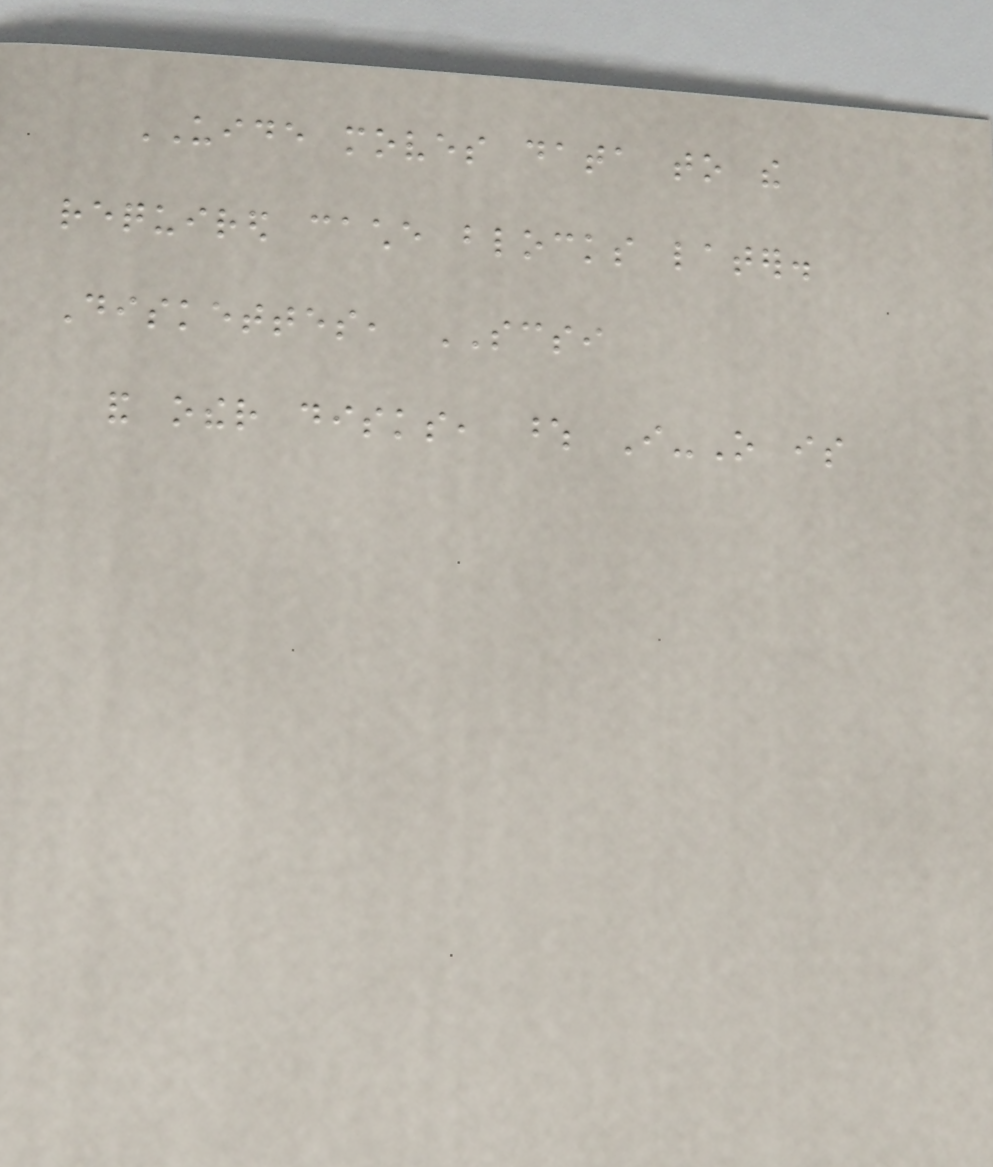UIDE moves data to the
required cache blocks later.
Diskettes, SCSI
and other disks, whose I-O is
